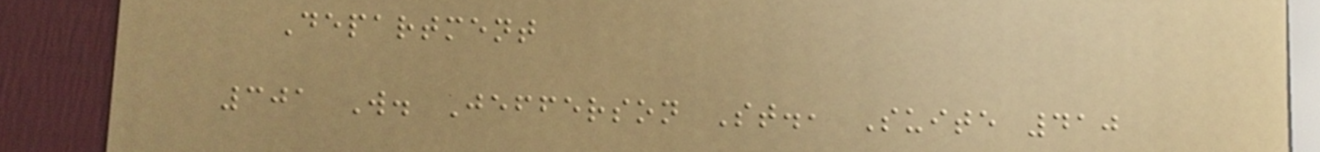Department
301 W. Jefferson St., Suite 410
